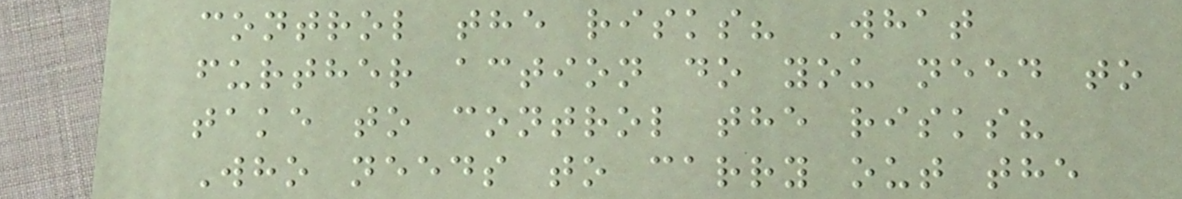control the risks? What
further action do you need to
take to control the risks?
Who needs to carry out the
